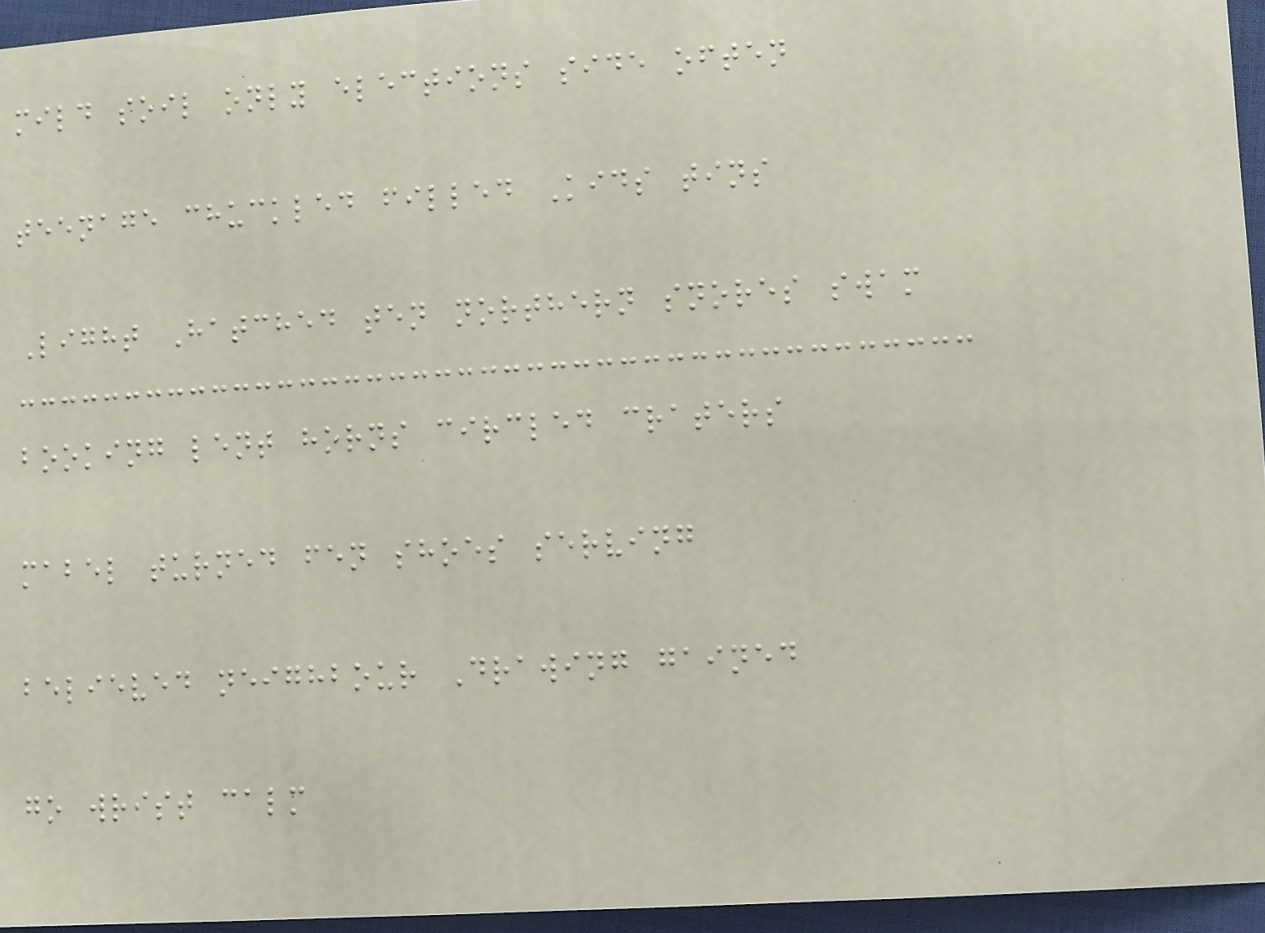mild soil only elections side often
teenage chuckled filled Kids tins
Light Hatched ten northern snores swam
booking lent horns circled craters
mabel turned fen shoes serving
believed neighbour Drawing gained
go wrist calm
